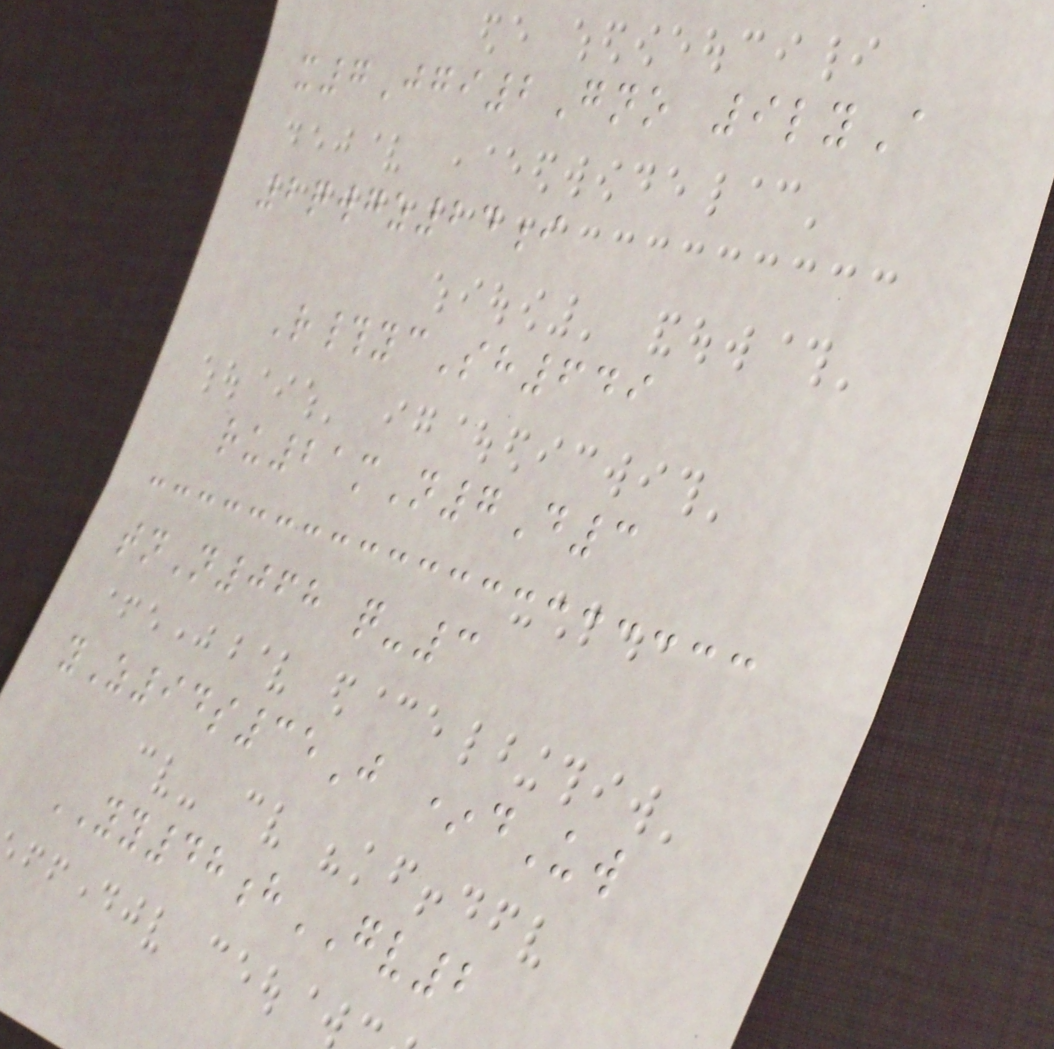x7Jgi2Gno 9lyA
2qwgz24i
R#ycSh649
ru21mN7D3
tnN068 q-3
yZ94s35J *dUw
YY48hGV2
